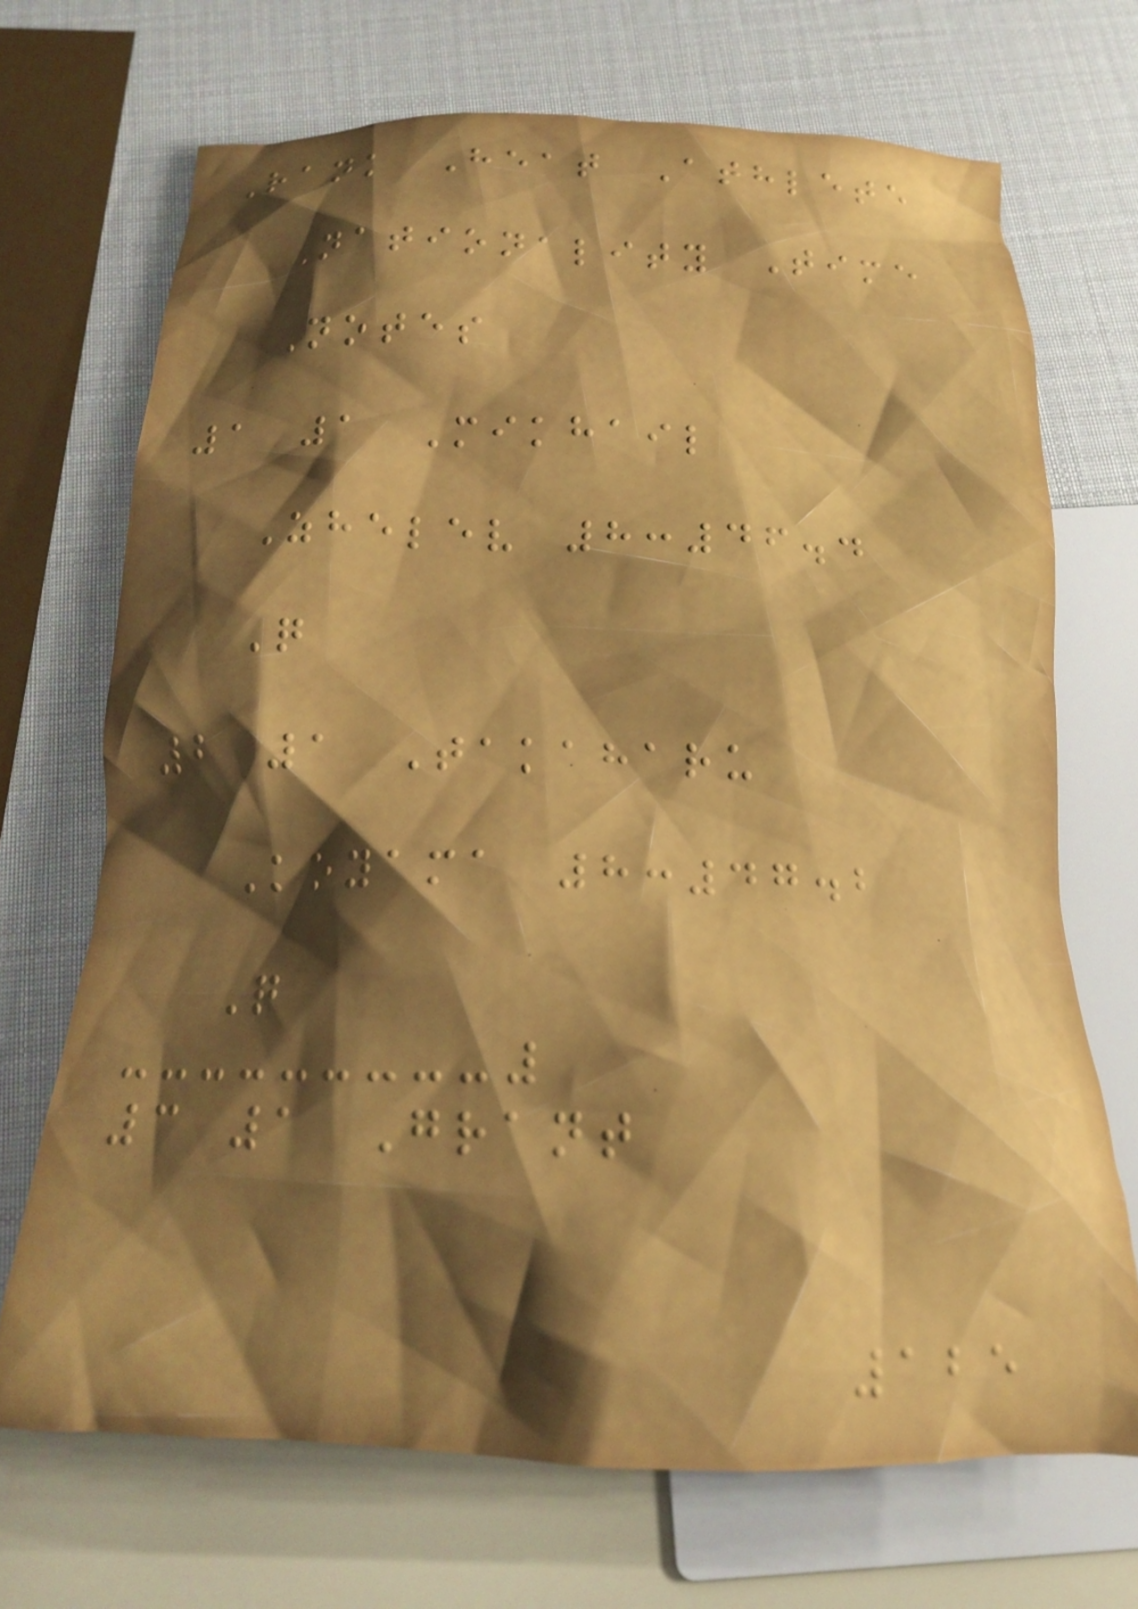Rank Heat Athlete
Nationality Time
Notes
1 1 Mikhail
Zhelev 8:46.4
Q
2 1 Takaharu
Koyama 8:47.2
Q
3 1 Grant
125
